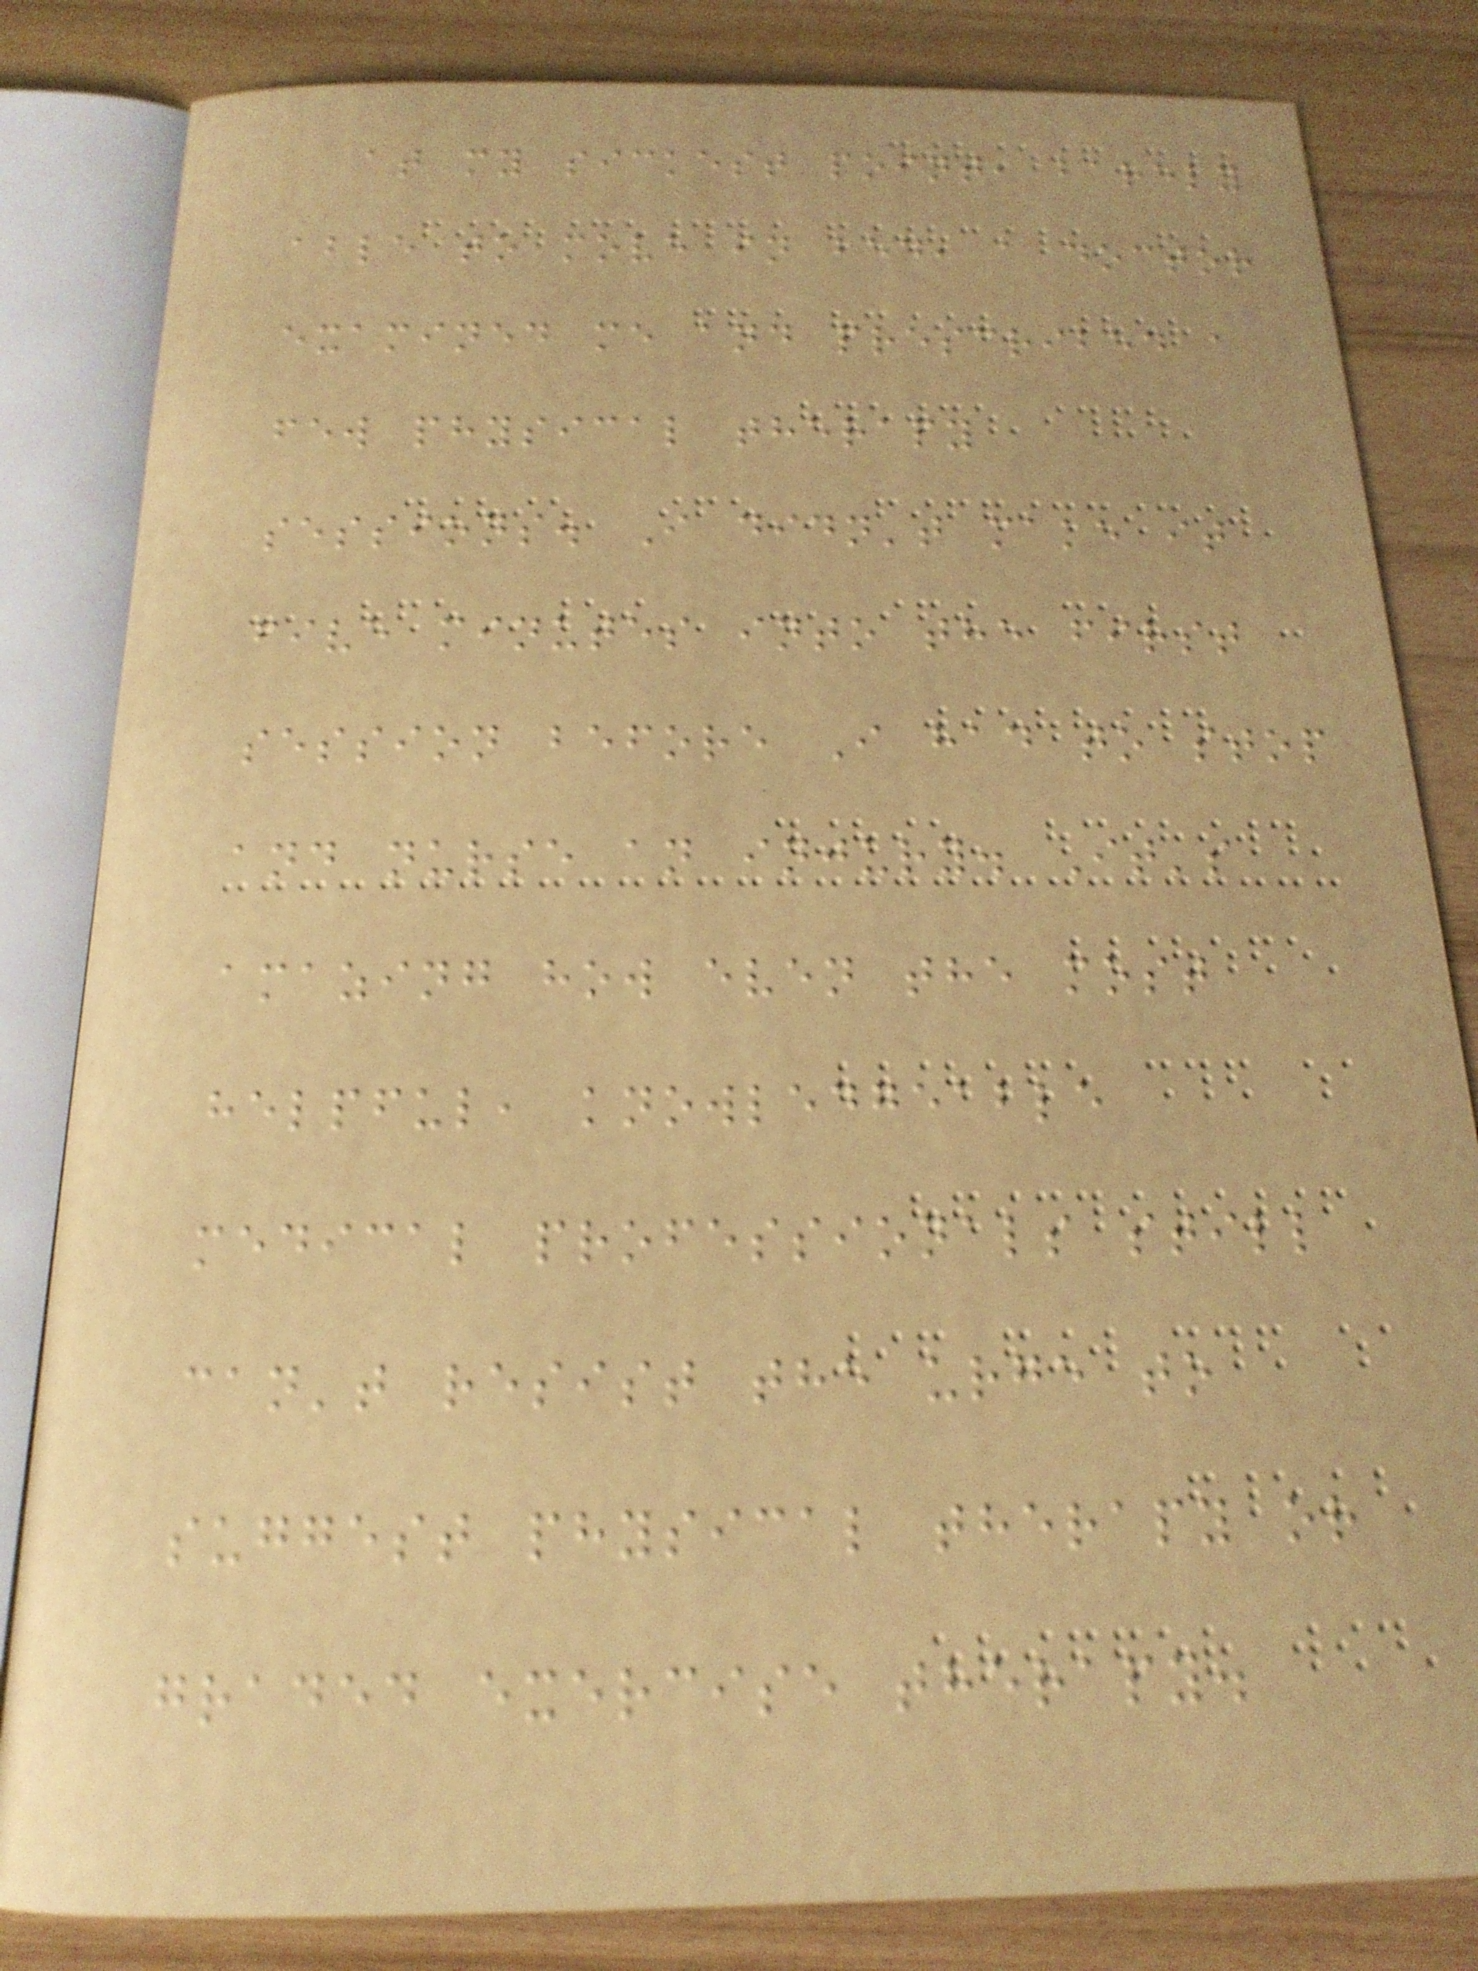at my sickest point, barely
able to move in bed, a doctor
examined me and prescribed a
few physical therapy
sessions. I didn't make it
five minutes into the first
session before I had to stop
and nurse an injury. It's
amazing how even the most
helpful, knowledgeable
medical professionals still
can't resist the urge to
suggest physical therapy or
graded exercise therapy.
